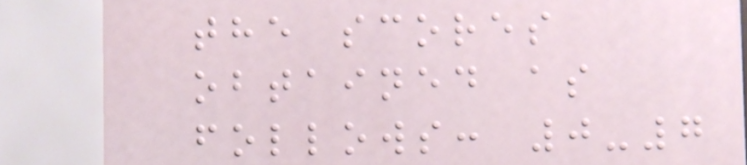the scores
obtained as
follows: 0-7
